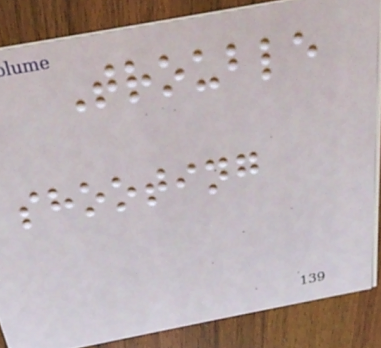Trouble
shooting
